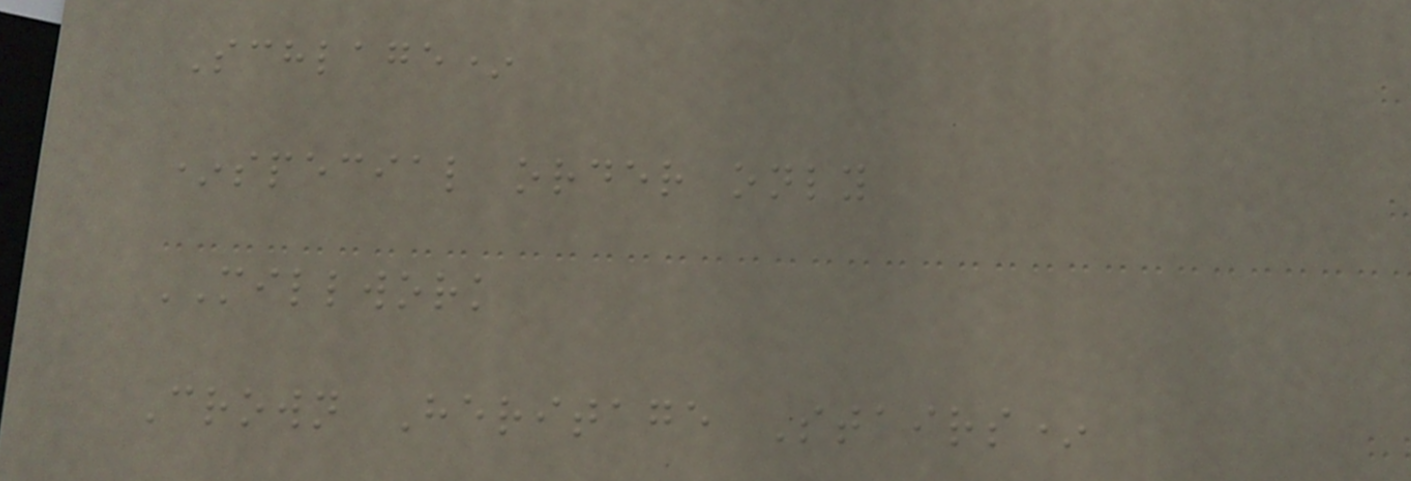Schlage*
*special order only
MILLWORK
Crown Heritage Stairs*
